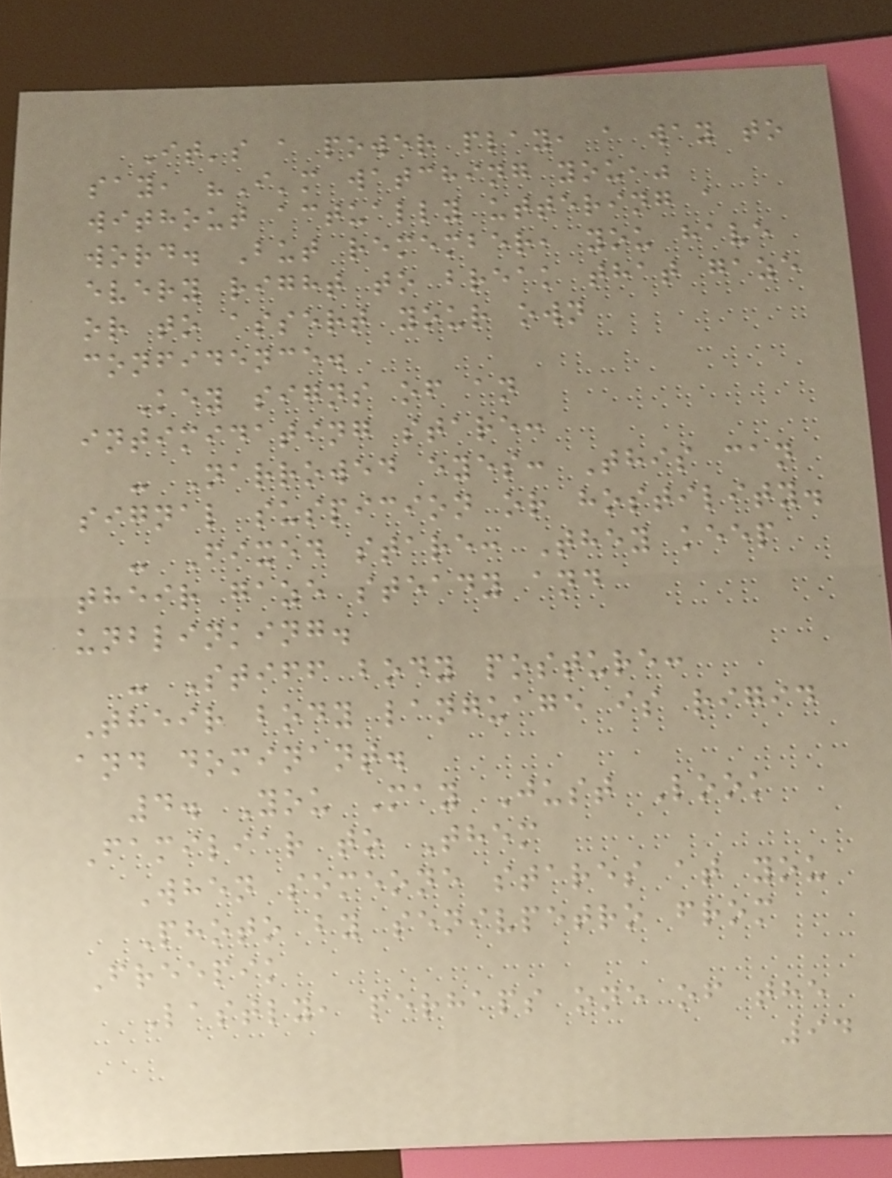It's a power play, a way to
say, "I'm watching you,"
without actually uttering a
word. But remember, you have
every right to break that gaze
or to assert your own
confidence.
Key signs of an
intimidating stare:
- Narrowed eyes: This can
signal suspicion or hostility.
- Fixed stare: They keep
their gaze steady and
unblinking.
- Stiff body posture:
Their body language is rigid
and dominant.
4. You May Just Look
Familiar to Them
When someone stares at you
Photo by senivpetro from
Freepik
Lastly, perhaps one of the
94
